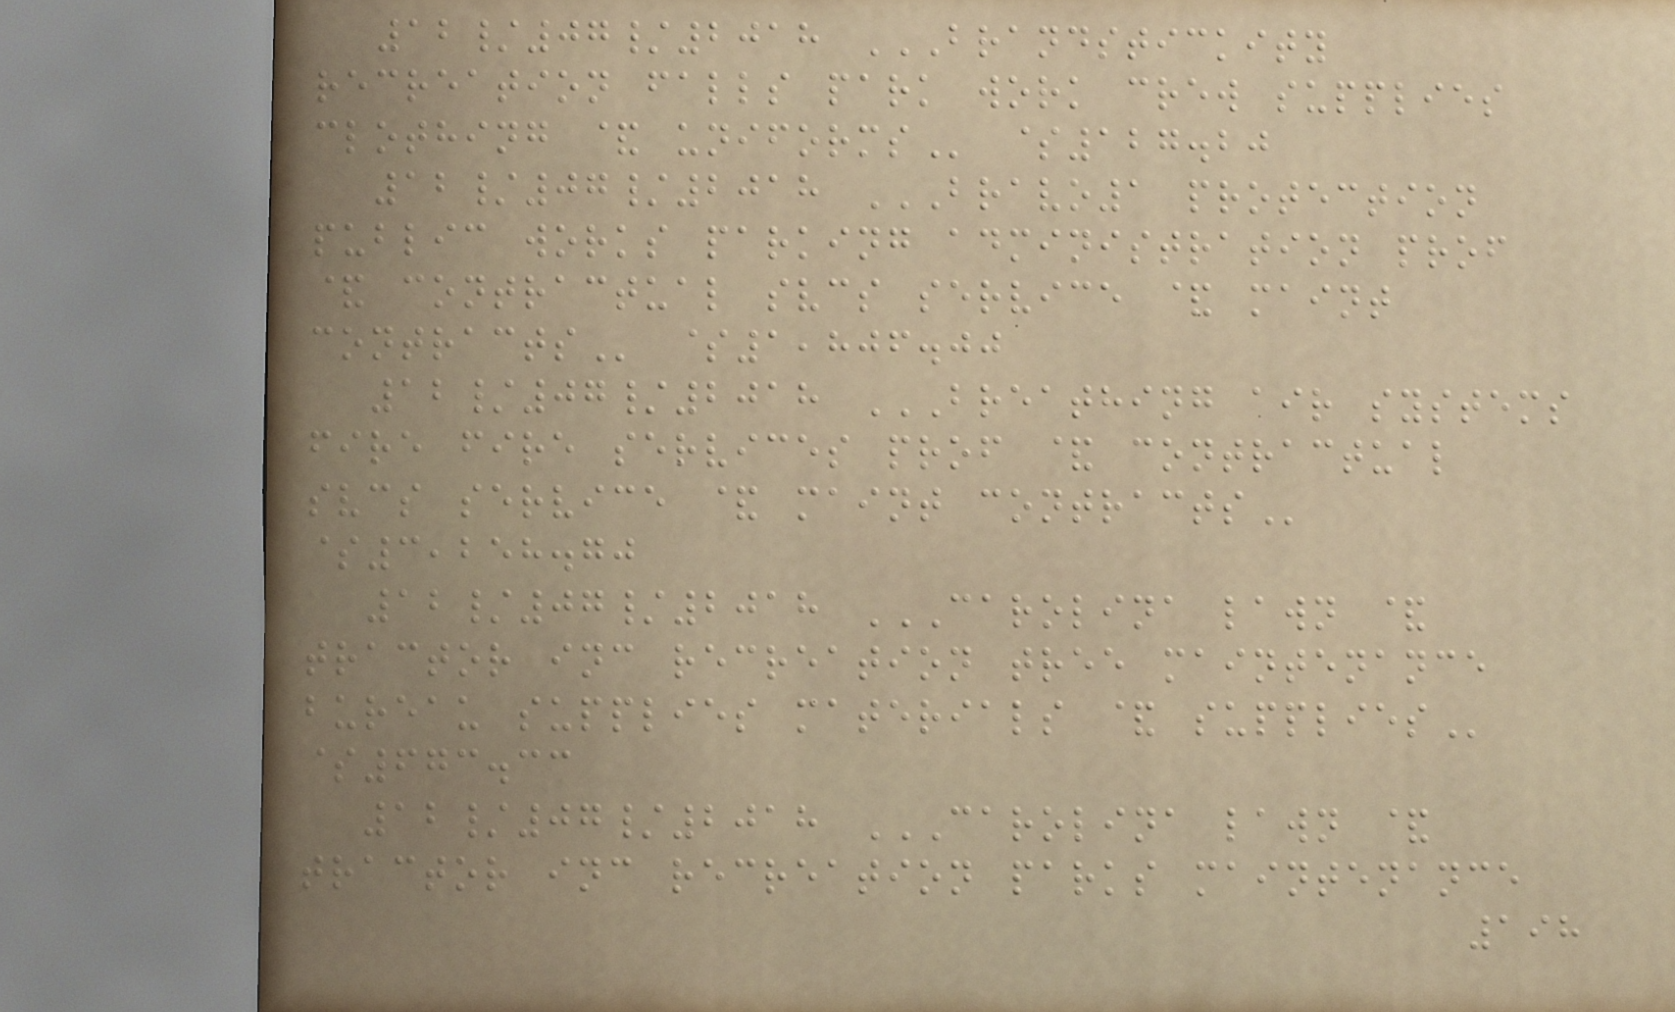12/07/2018 BRANDSTICKITY
RECREATION FALLS PARK WORK CREW SUPPLIES
CLOTHING & UNIFORMS $127.20
12/07/2018 BRAVO1 PROTECTION
PUBLIC WORKS PARKING ADMINISTRATION PROF
& CONTRACTUAL SVCS SERVICE & MAINT
CONTRACTS $1,806.00
12/07/2018 BREATHING AIR SYSTEMS
FIRE FIRE SERVICES PROF & CONTRACTUAL
SVCS SERVICE & MAINT CONTRACTS
$3,258.70
12/07/2018 CAROLINA LAWN &
TRACTOR INC RECREATION TREE MAINTENANCE
BUREAU SUPPLIES MATERIALS & SUPPLIES
$673.33
12/07/2018 CAROLINA LAWN &
TRACTOR INC RECREATION PARKS MAINTENANCE
198
